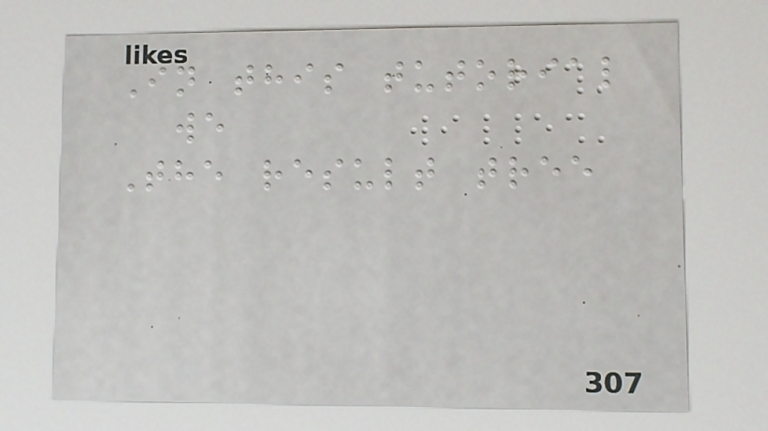In this tutorial
we
The result tree
